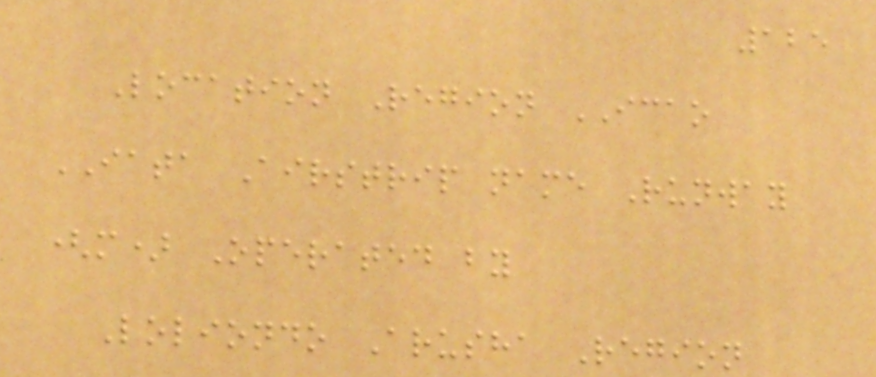125
Location Region ICAO
IATA Airstrip name Runway
(m) Operated by
Loliondo Arusha Region
